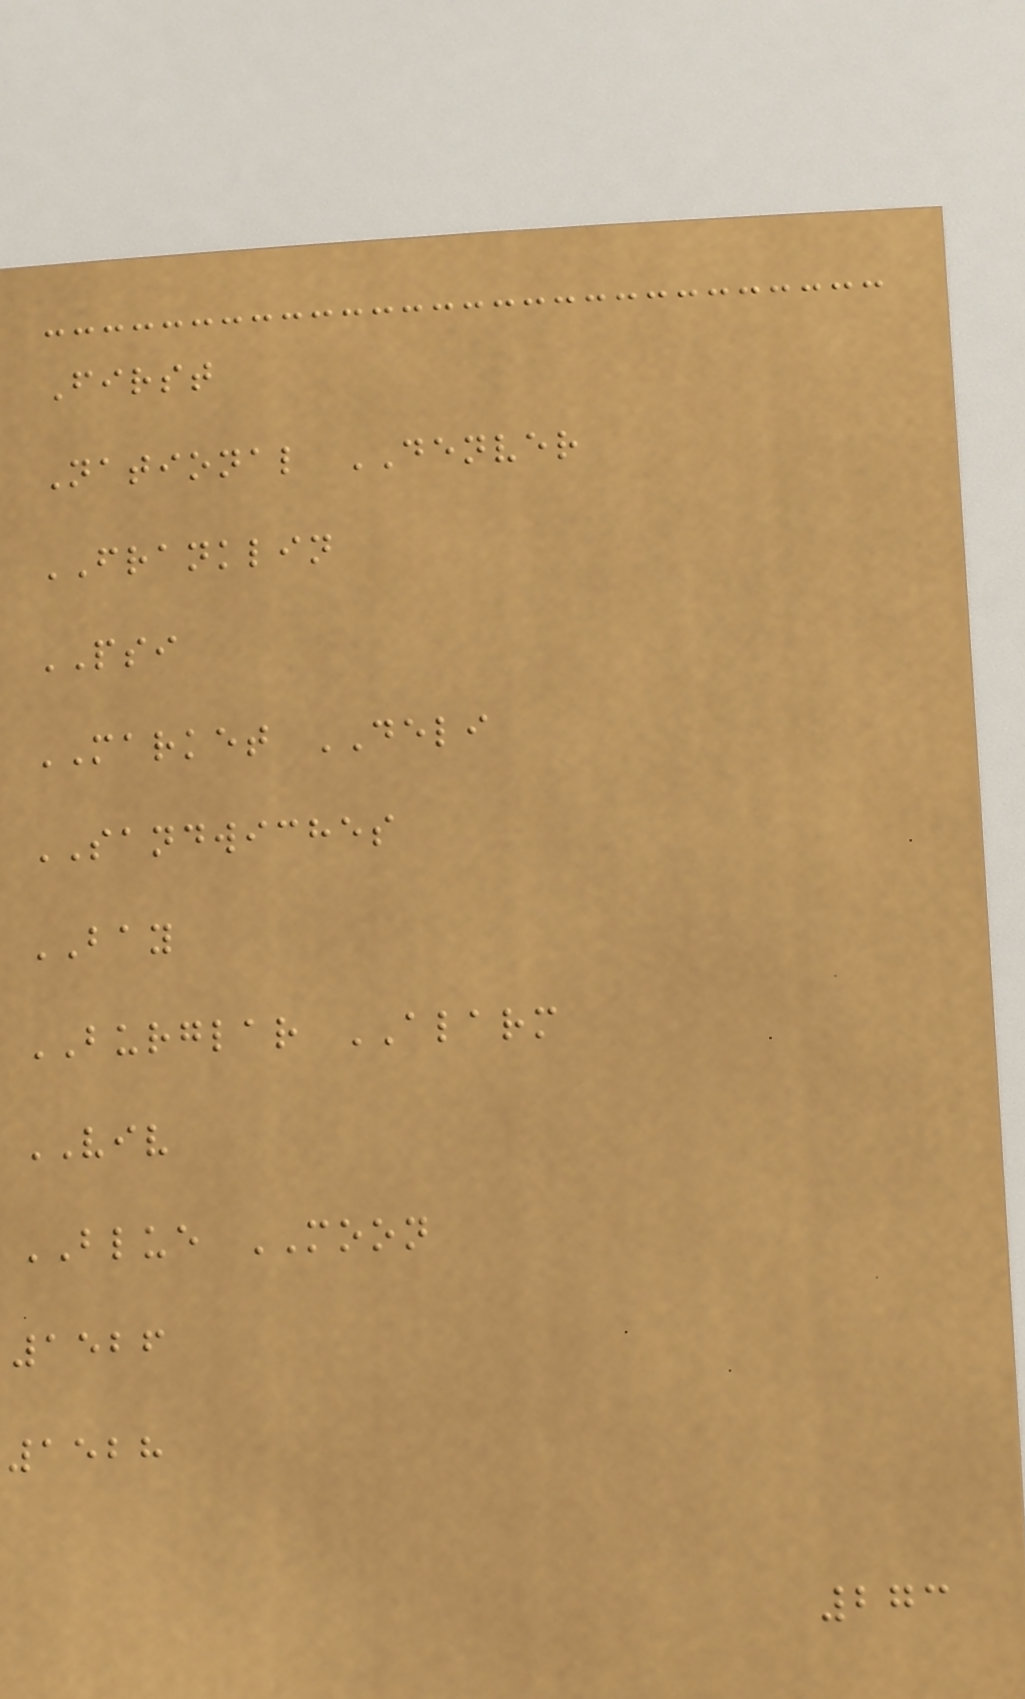First
National DENVER
FRANKLIN
PSI
MARKET DELI
SANDWICHES
BAY
BURGLAR ALARM
VIV
BLUE MOON
1526
1528
273
